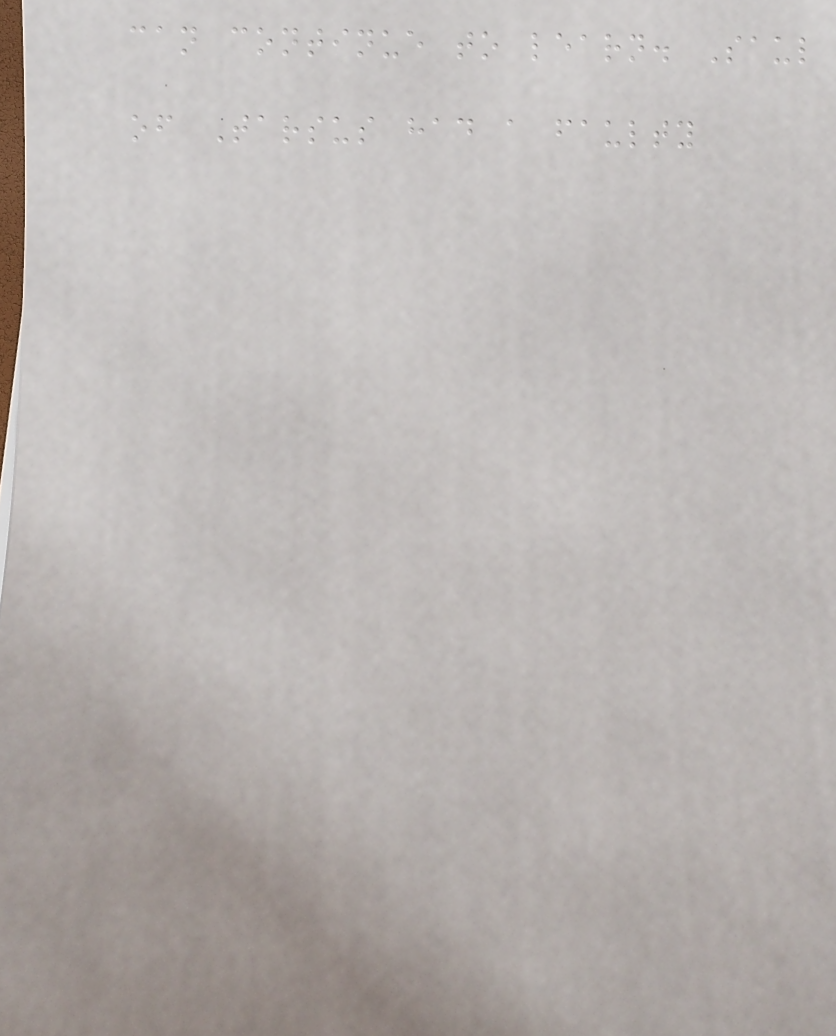can continue to learn. Saul
of Tarsus had a faulty
